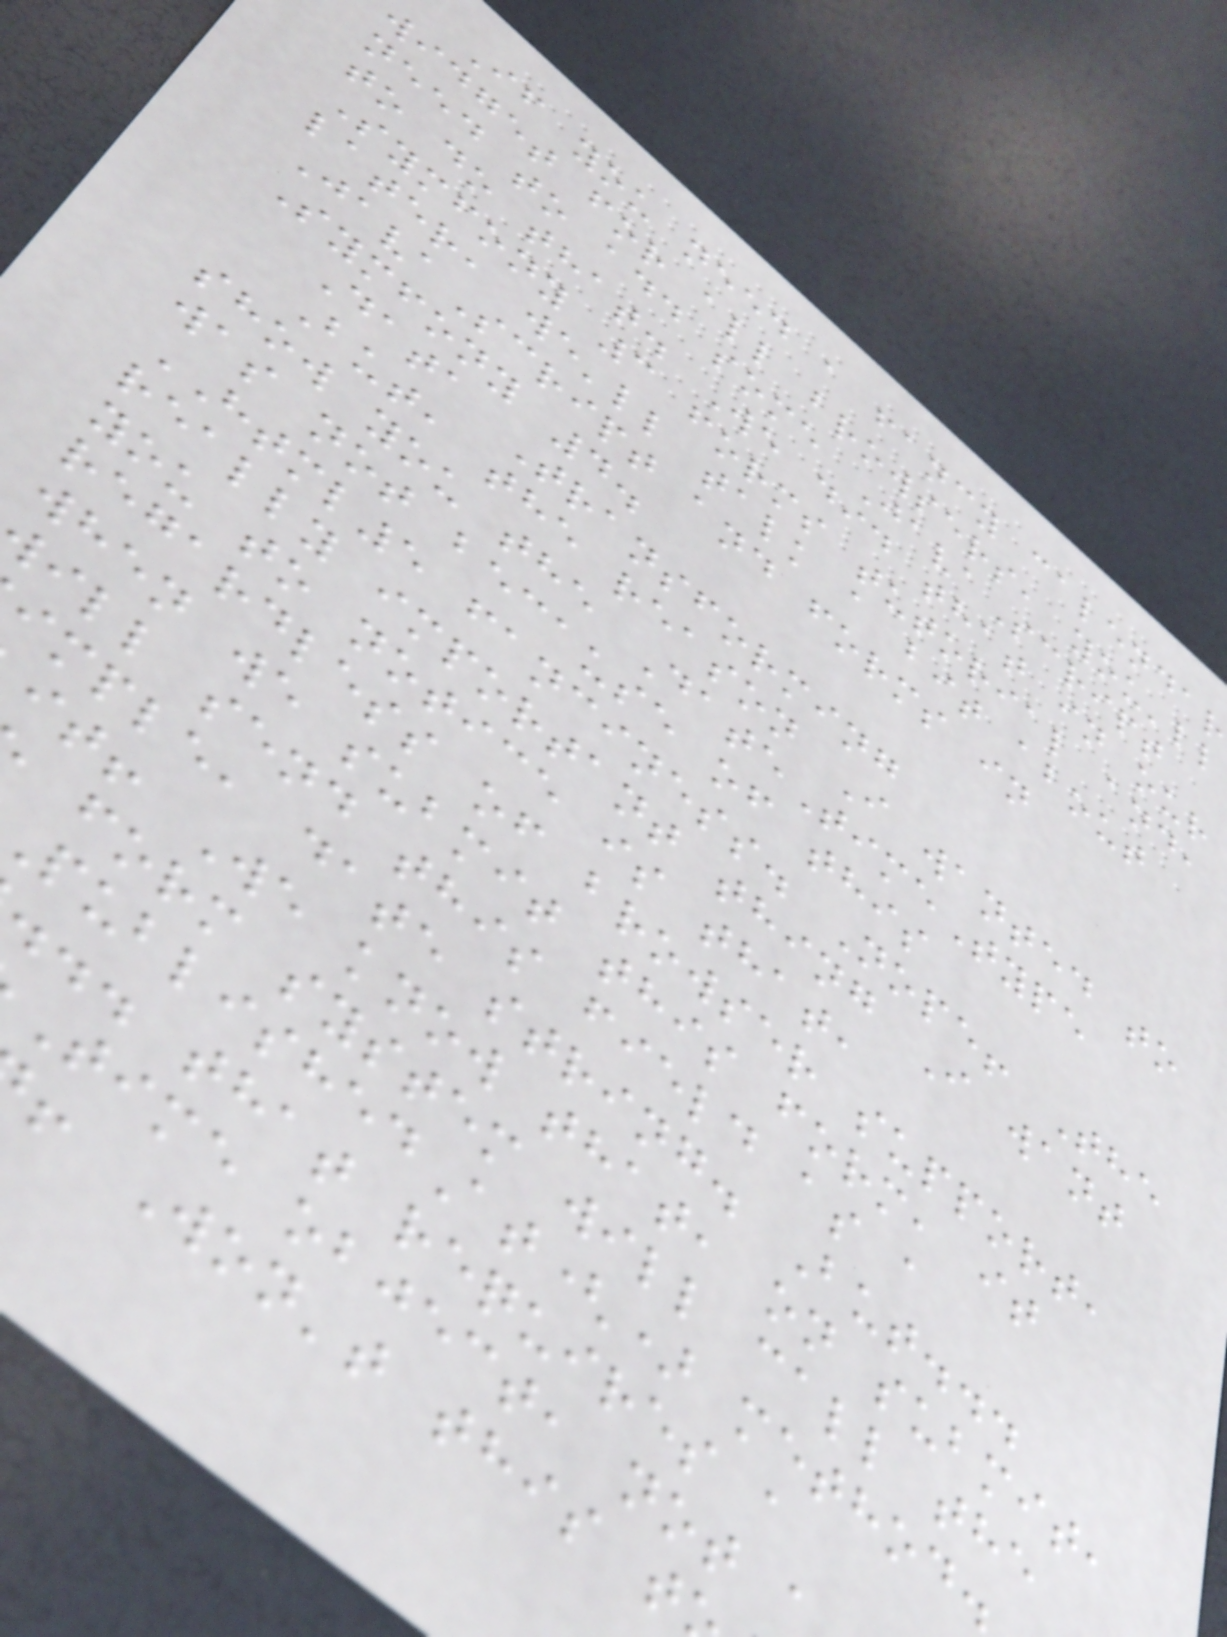If you need a fancy calendar
widget for all browsers, you'll
need to add some JavaScript
to do that. We did that in our
Symfony 3 forms tutorial and,
later, we'll talk a bit about
JavaScript and forms in
Symfony 4.
Data Transforming
But, the reason I wanted to
show you the DateTimeType
was not because of this
HTML5 fanciness. Nope! The
really important thing I want
you to notice is that,
regardless of browser support,
when we submit this form, it
ill send this field as a
imple, date string. But...
it! We know that, on submit,
form system will call the
ublishedAt() method.
... that requires a
Time object, not
! Won't this t
